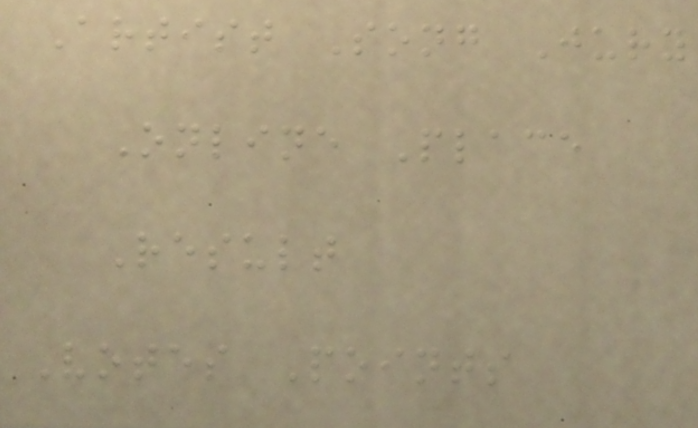Artist Song Jury
Online Place
Result
Votes Points
